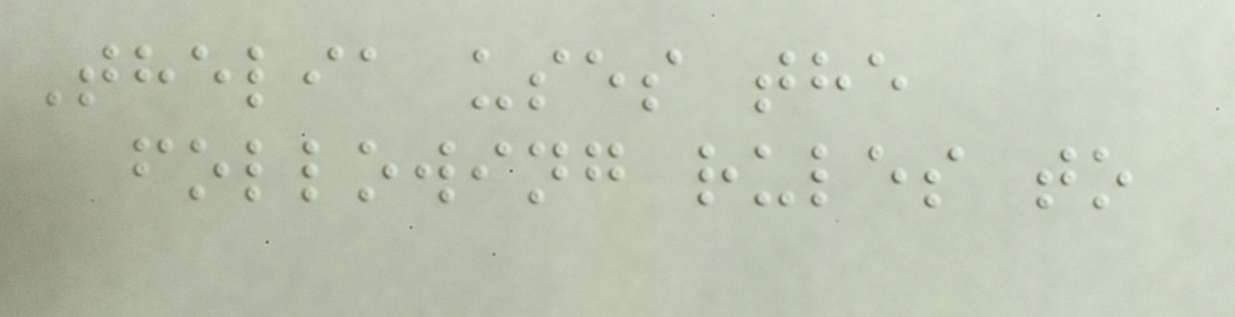Thelia uses the
following rules to
